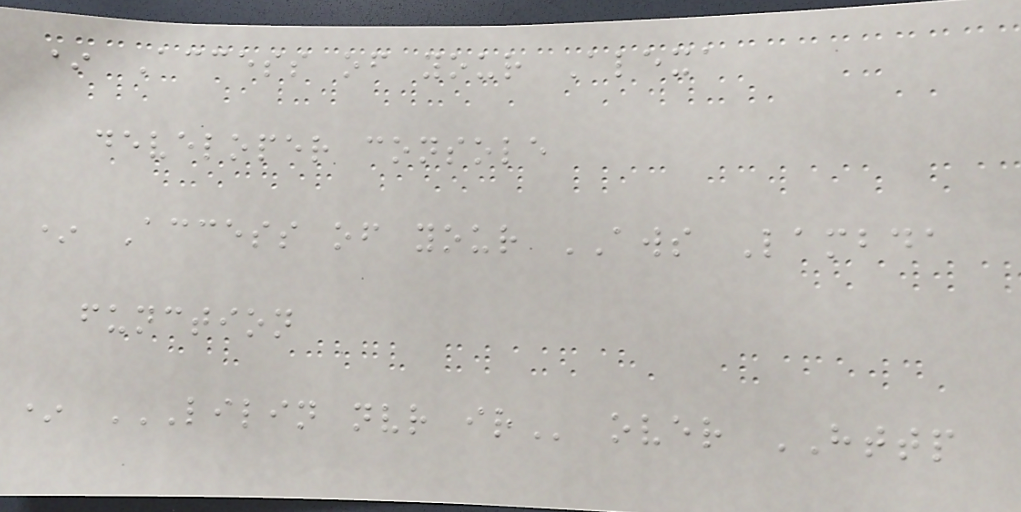* Access of your Alexa
developer console
* Access of your AWS Lambda
function
* LILIN NVR IR over HTTP
